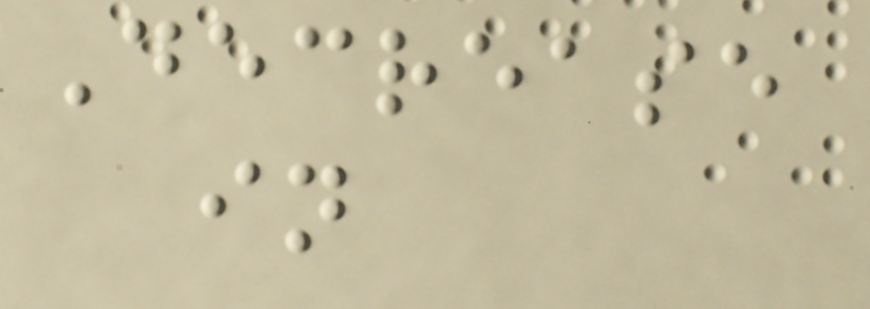Decrease
in
